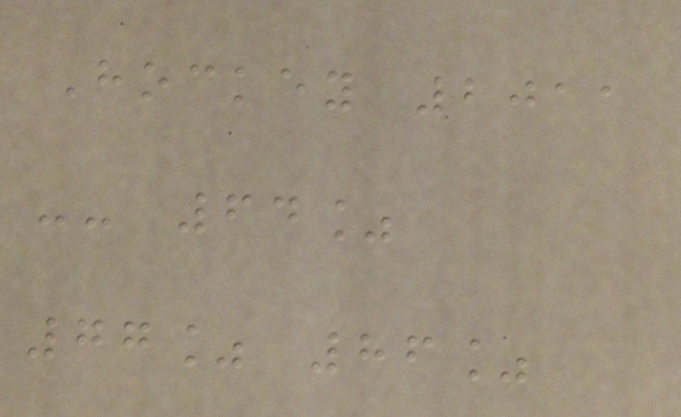Hockey 2011
-- 64%
77% 86%
